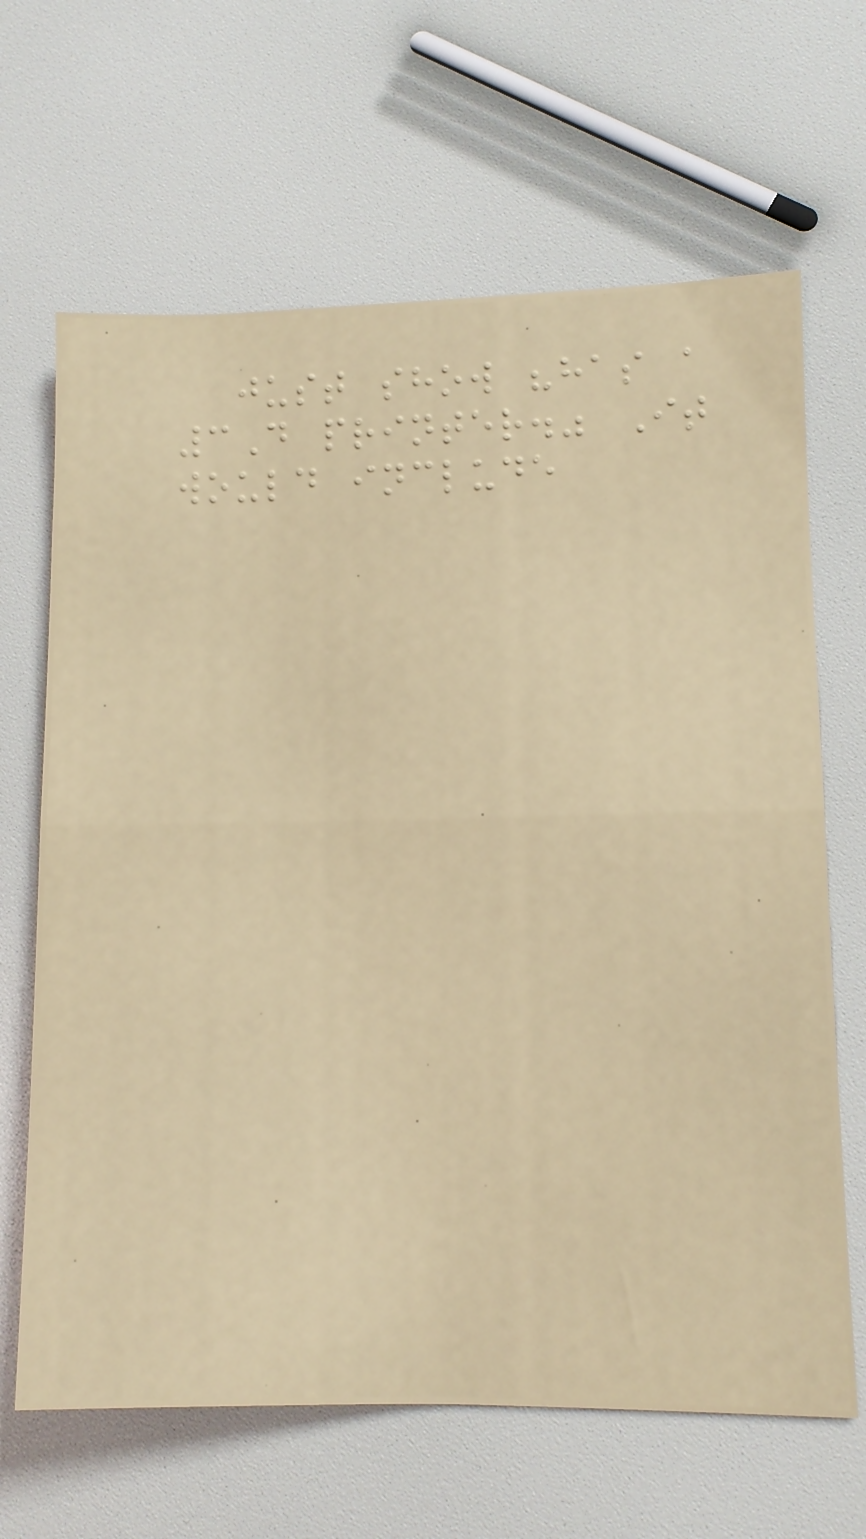just show "has a
3D printer." It
would include
